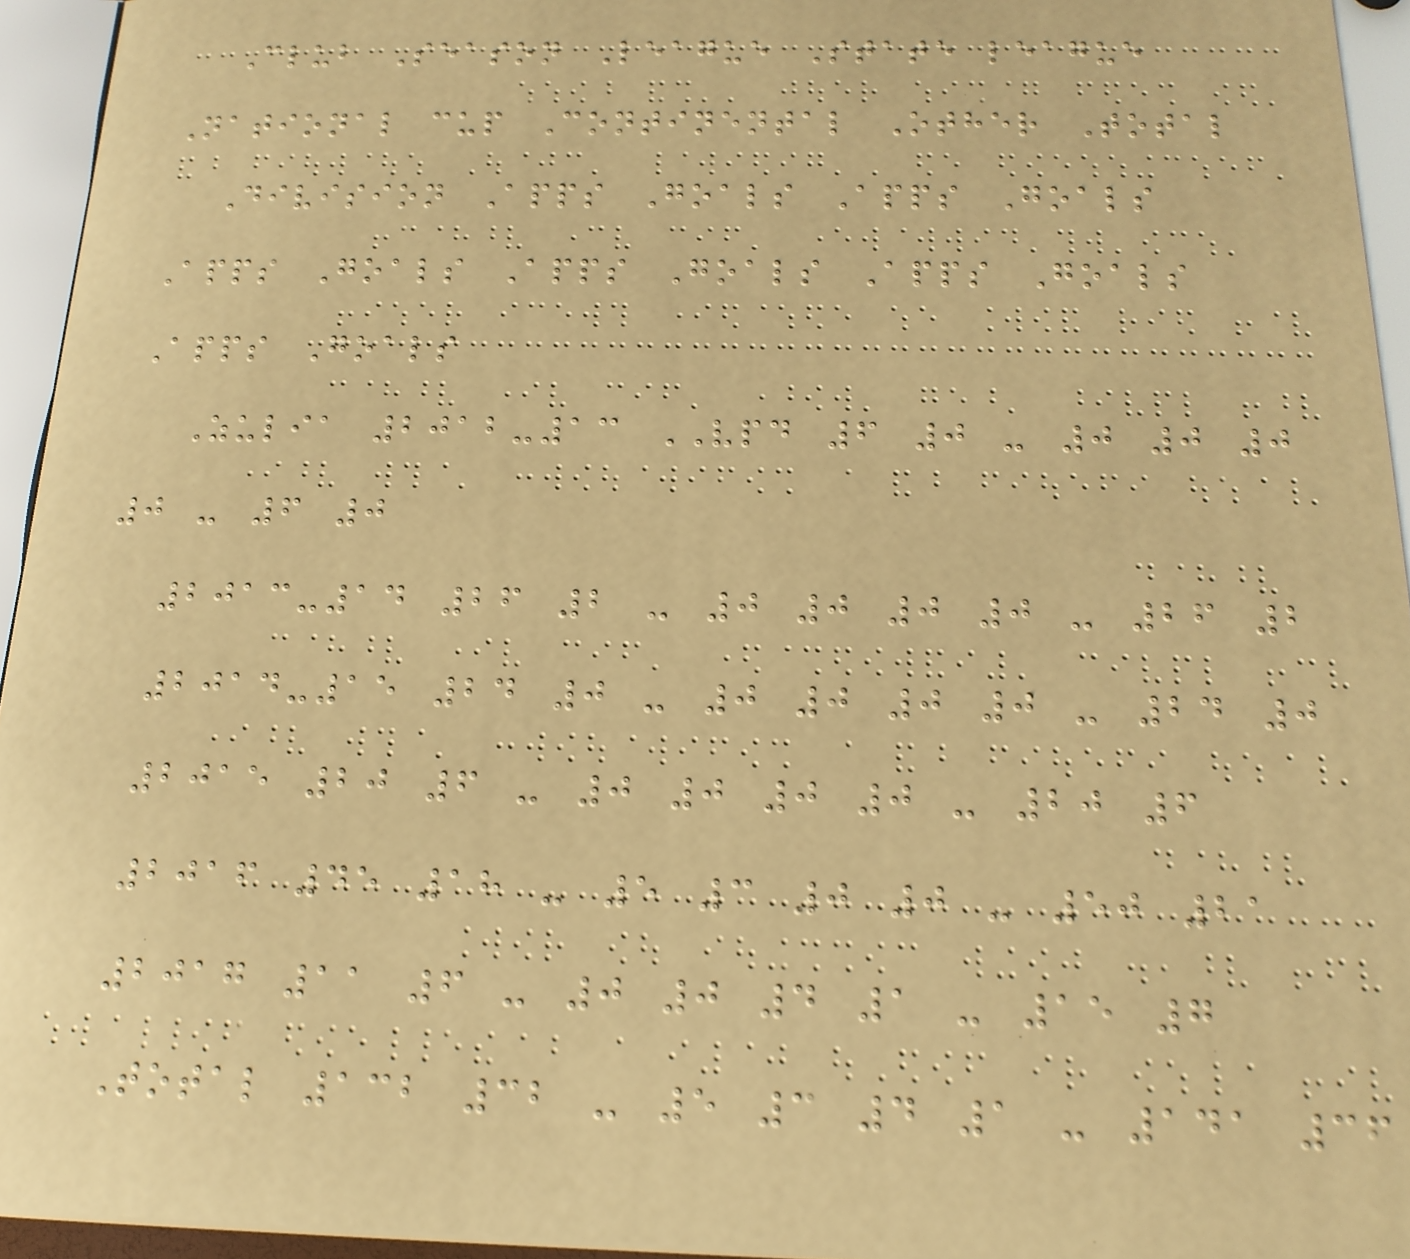Club Season League State league
National cup Continental Other Total
Division Apps Goals Apps Goals
Apps Goals Apps Goals Apps Goals
Apps Goals
Zulia 2012-13 VPD 6 0 - 0 0 0
0 - 6 0
2013-14 26 2 - 0 0 0 0 - 26 2
2014-15 24 0 - 0 0 0 0 - 24 0
2015 20 6 - 0 0 0 0 - 20 6
2016 45 18 - 5 3 0 0 - 50 21
2017 11 6 - 0 0 4 1 - 15 7
Total 132 32 - 5 3 4 1 - 141 36
